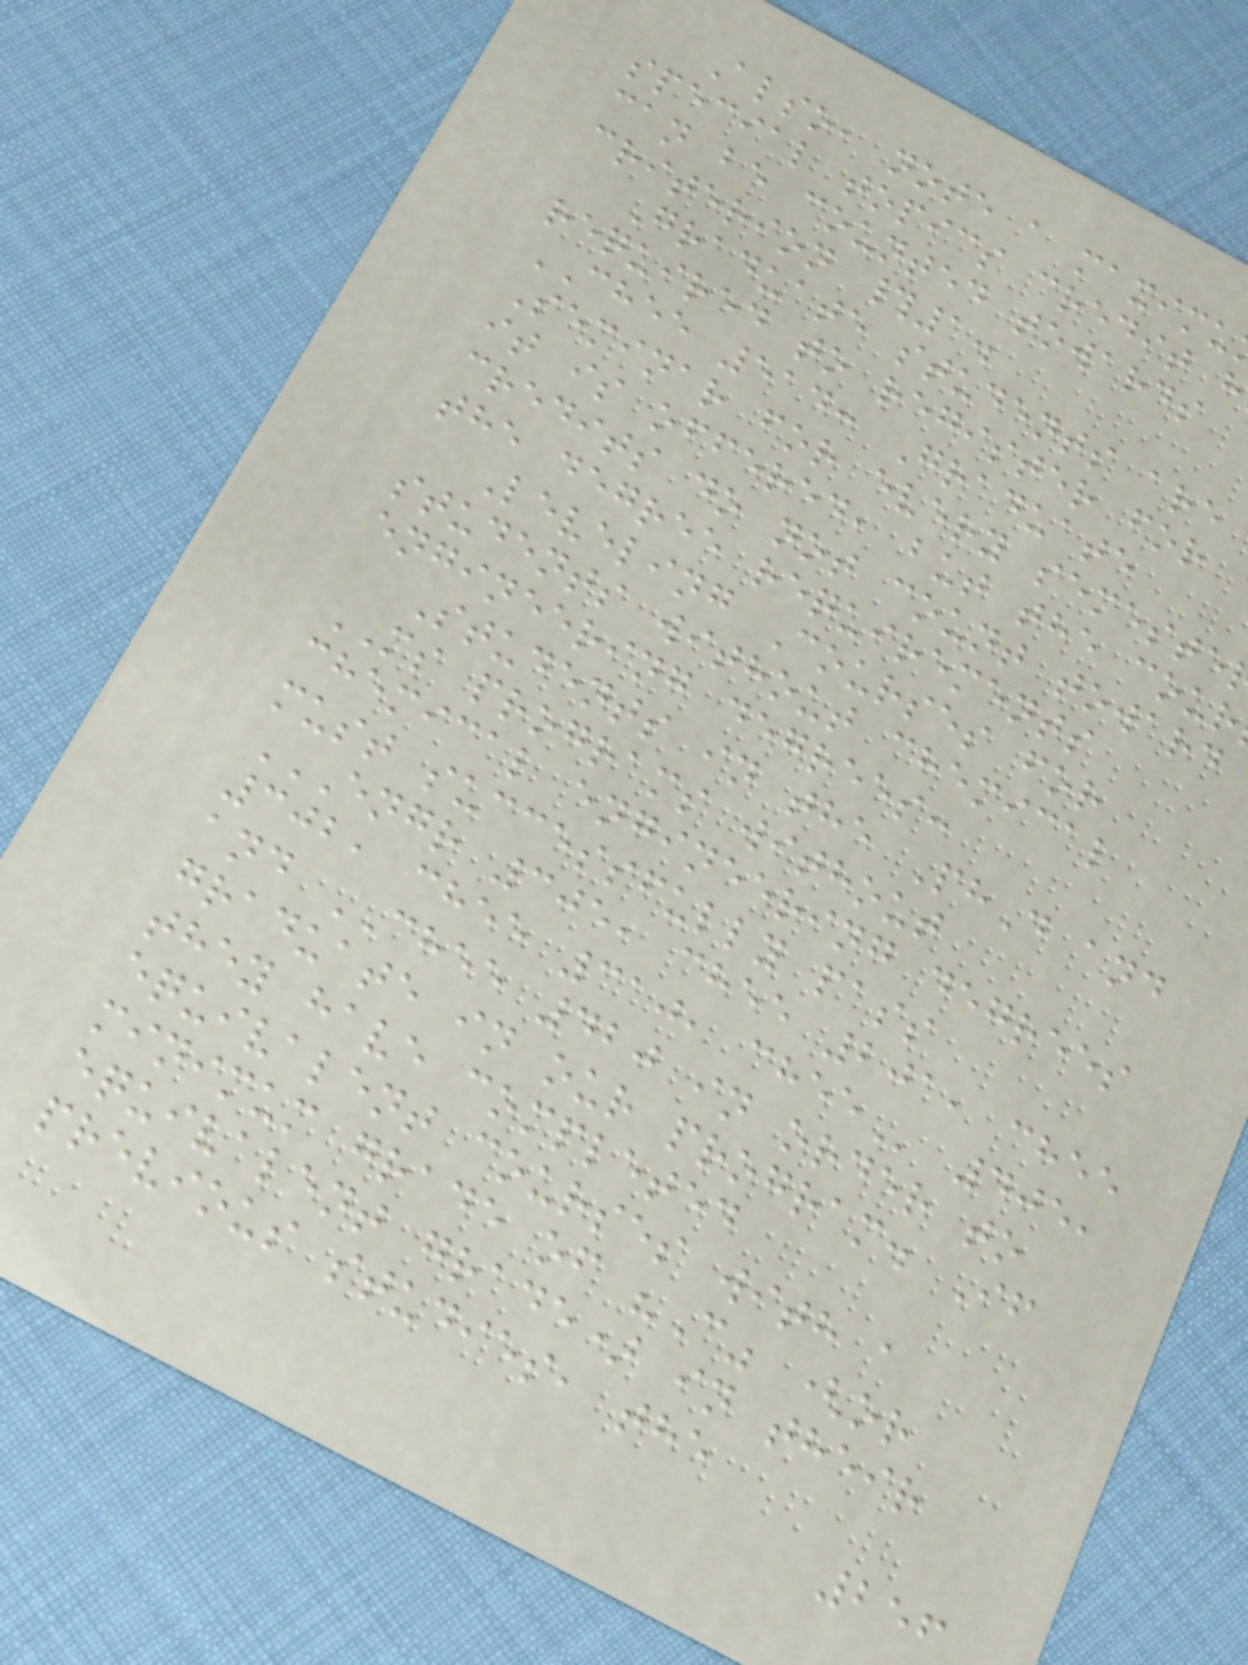Also, note a maximu
special topics credit h
can be counted towards
criterion #1.
Graduate students are
required to register for
CHEE 514: Graduate
Seminar for every semeste
it is offered, but the cour
credits do not count toward
the degree requirements
Leveling Courses for
students without chemical
engineering degrees:
Students in the PhD and
MS programs without
chemical engineering degrees
must successfully pass
ENGR 305, CHEE 201, CHEE
302, chee 310,
and CHEE 420 in order to
graduate in our program. If
they have completed
equivalent courses with a
minimum grade of "C" (or
equivalent grade) in their
previous studies, the
256
